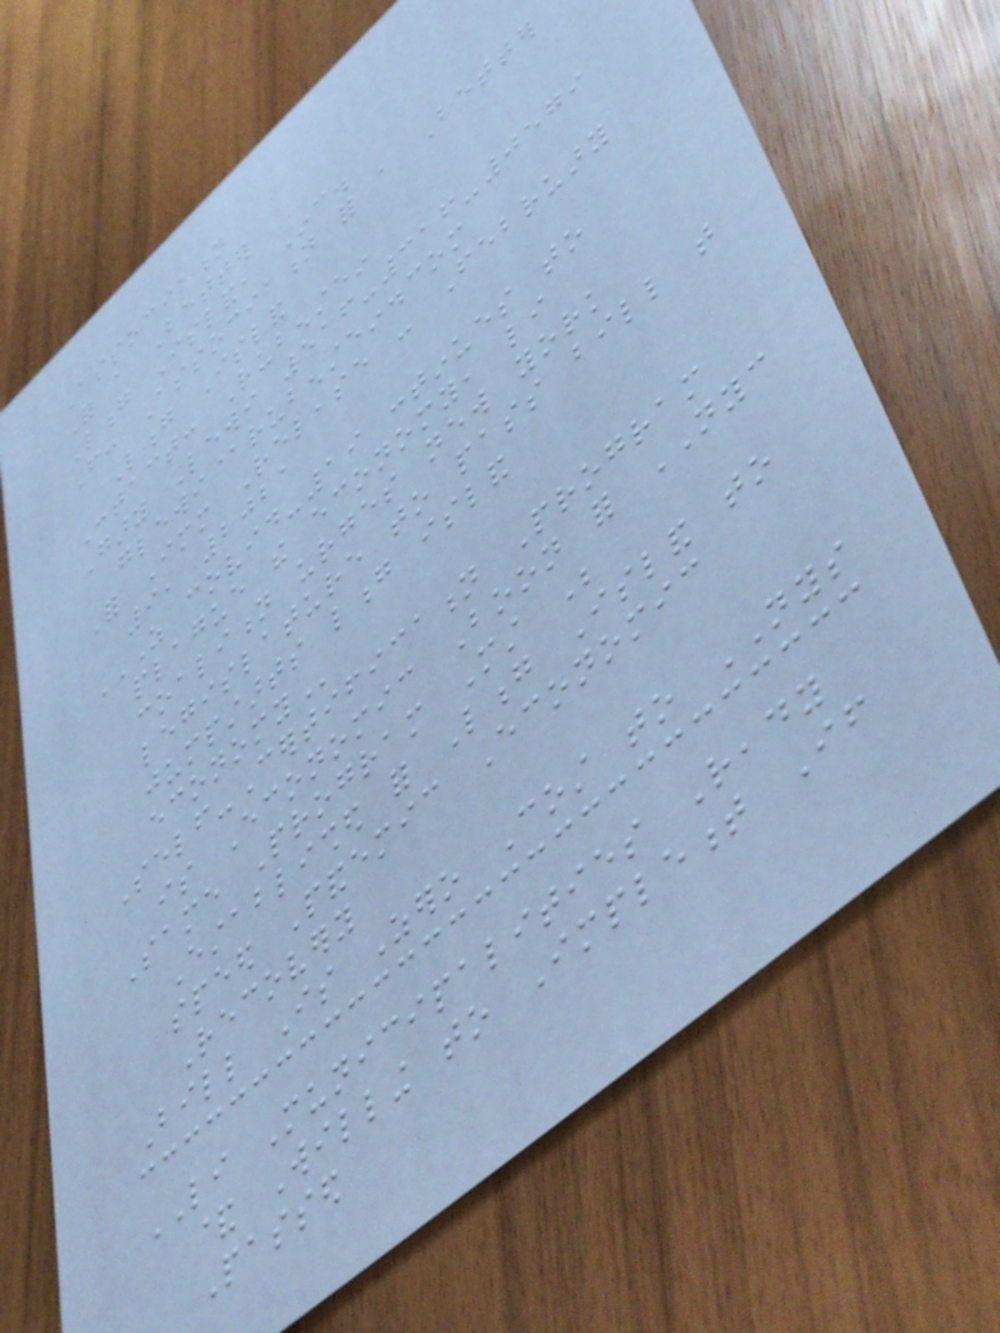Association
For a Better
Long Island, Inc.
From: Association for a Better
Long Island
Contact: Rubenstein
Gary Lewi 516-316-0579
glewi@rubenstein.com
For Immediate Release - February
9, 2021
AS COVID-19 CONTINUES TO
PLAGUE THE ECONOMY, LI
COALITION URGES NEW YORK
LEGISLATURE TO PASS BILL THAT
JUMPSTARTS LONG ISLAND
ECONOMY
Self-Certification Program
is Economic Boon for NYC
Same Program Must Be
Established for Long Island to
speed Pandemic Economic
Recovery
Bill Is Zero Cost to NYS
LI Municipalities Ready
& Willing to Implement If
Passed
